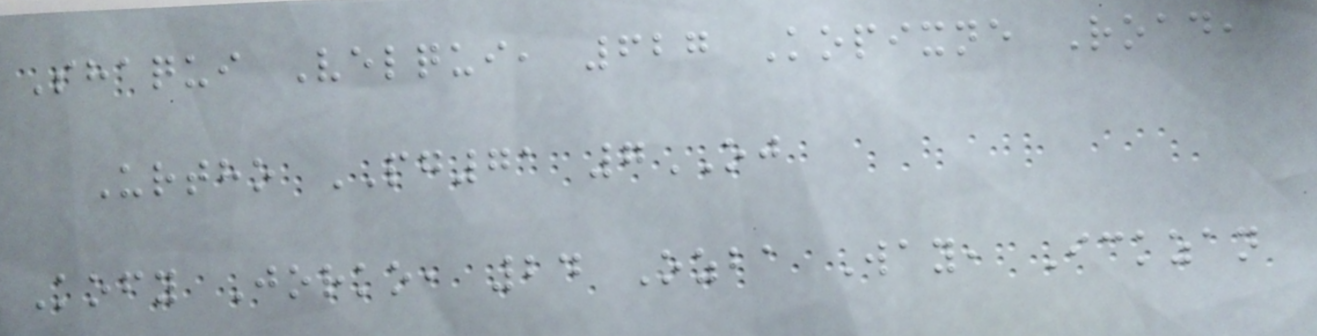Shaqui Velqui, 627 Kopixne Road,
Urtho PG71 7OJ
Kofy Jorko, 24 Ozba Way, Ickzan
